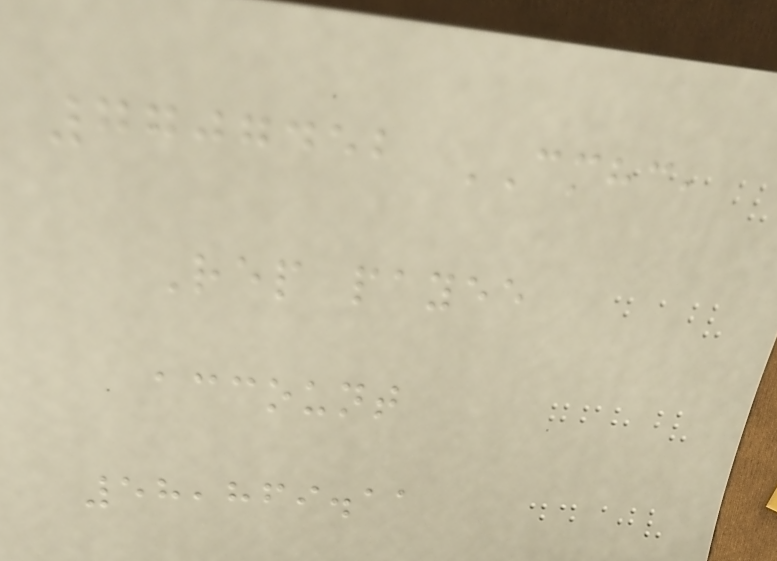7707452 CMHC,
Rep payee
account
58,869.11
